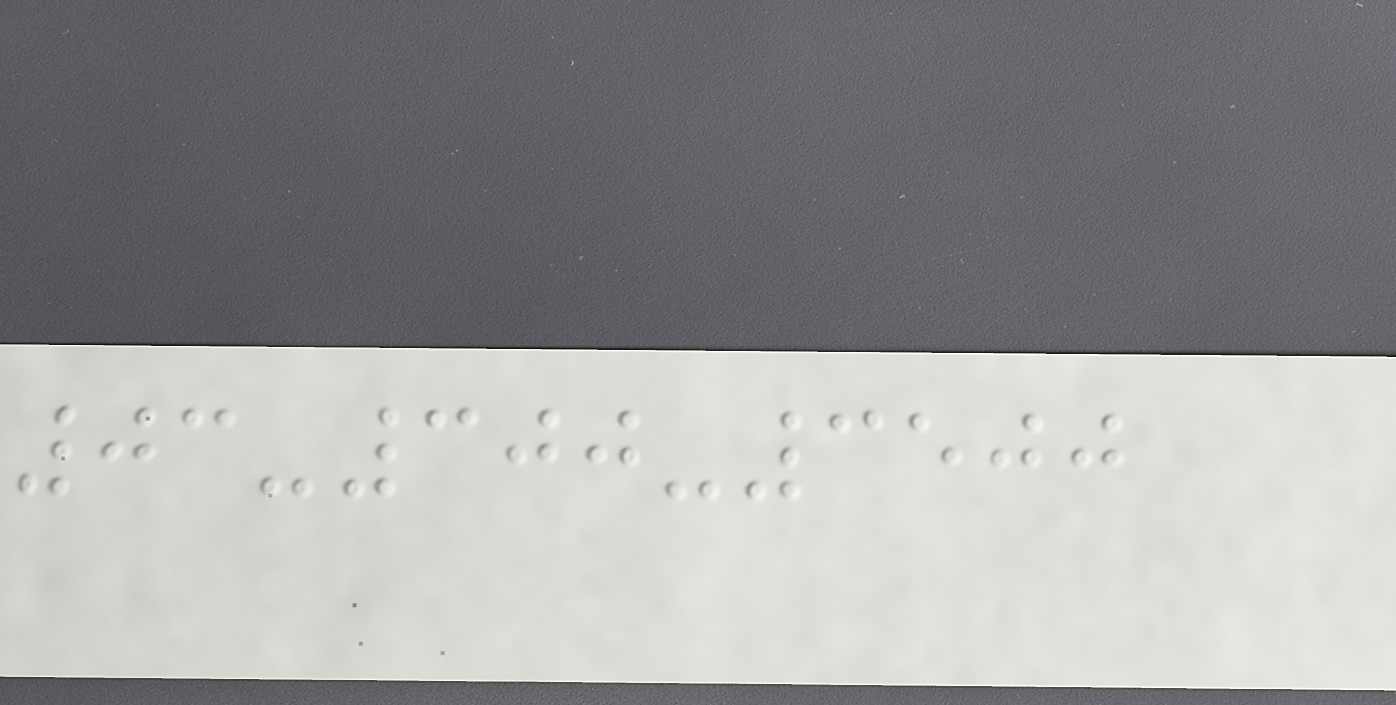03-300-3500
